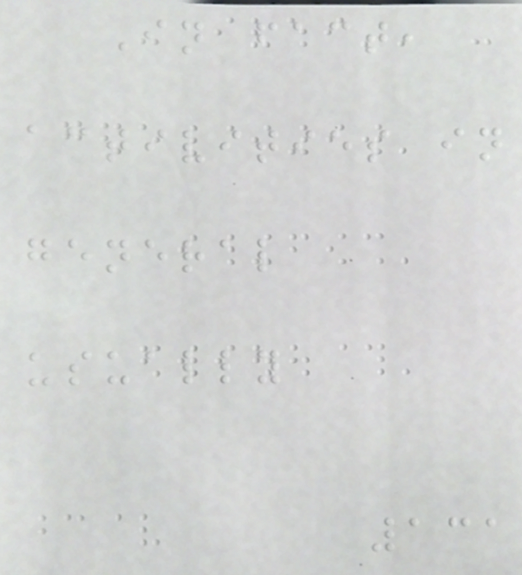In fact,
activities in
general
usually
131
